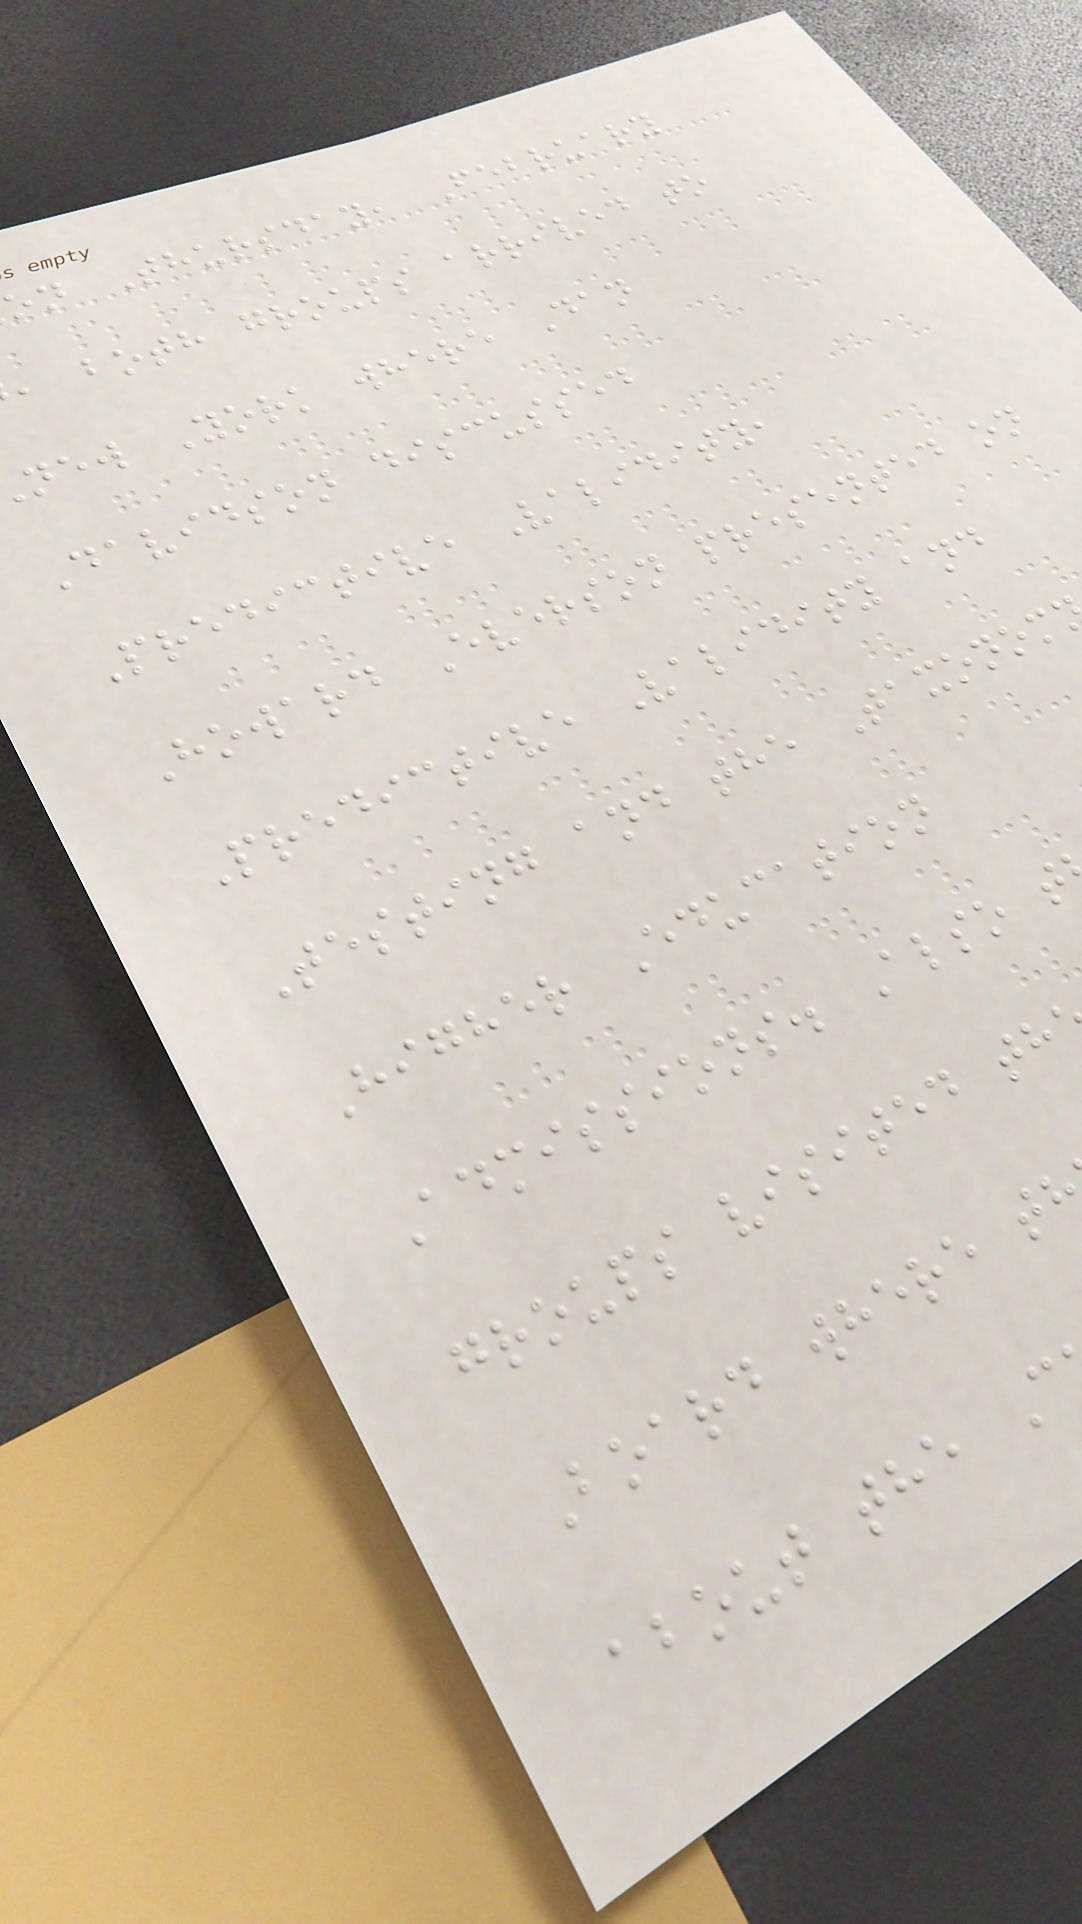on Thursday, February
, both groups arrived to
new York where Dan
Davidson discussed
Predictive Validity,
Howard Everson presented on
Predictive Validity and
Testing and the Taxonom
Higher Education
Admissions. Also t
groups visited th
Board where t
about the C
